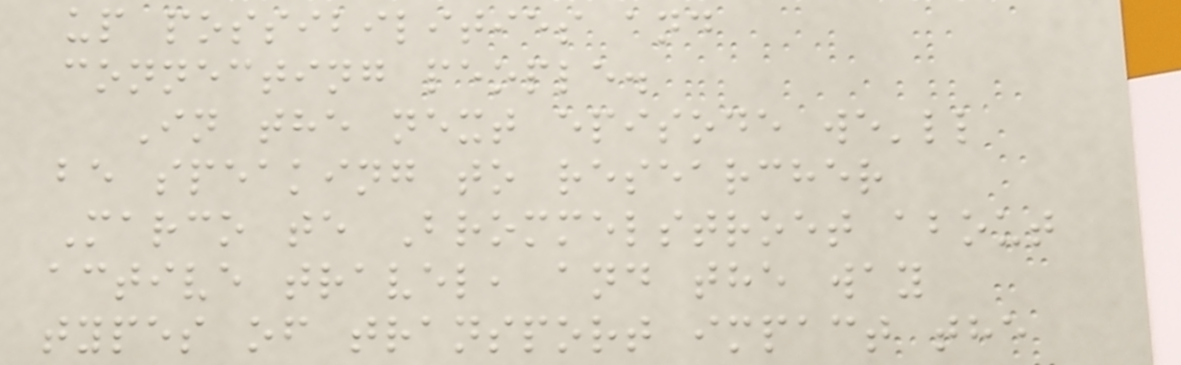up possibilities and
connecting people.
In the next episode we'll
be speaking to researcher
Marco te Brommelstroet about
active travel, and the way
types of transport impact the
